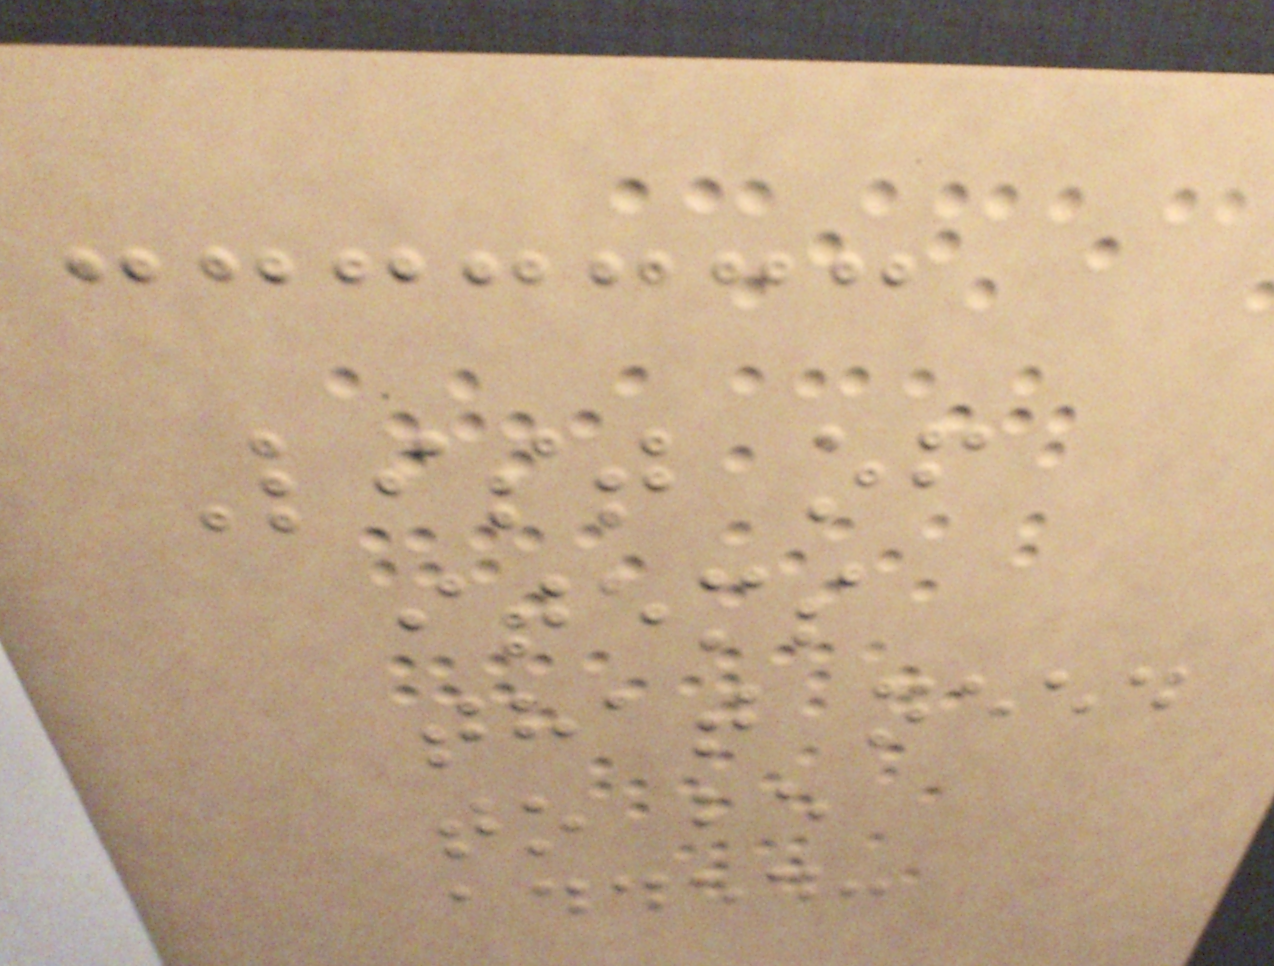List of
items
that need
to be
added:
